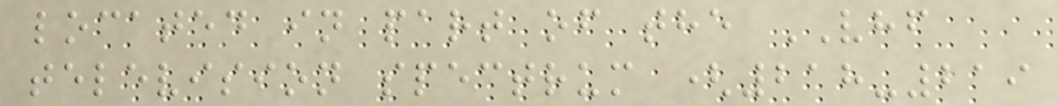located in part of the VHF
television spectrum (218-219
